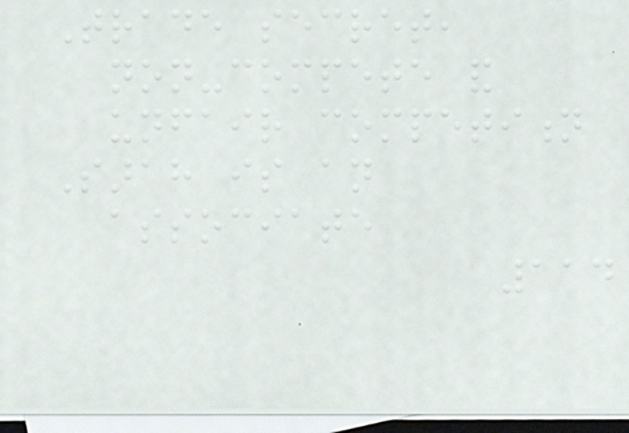Trade secret,
non-compete and
unfair competition
Sarah is an
associate
114
